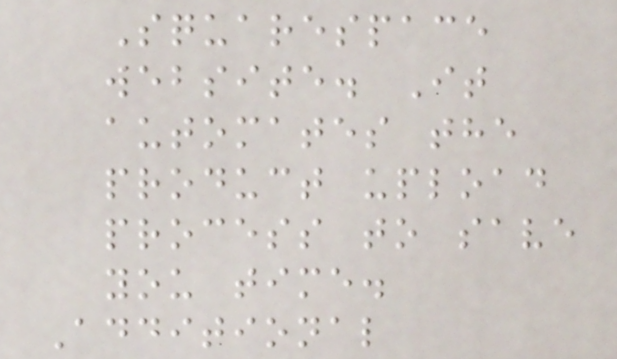Squarespace
website. It
automates the
product upload
process to save
you time.
Additional
